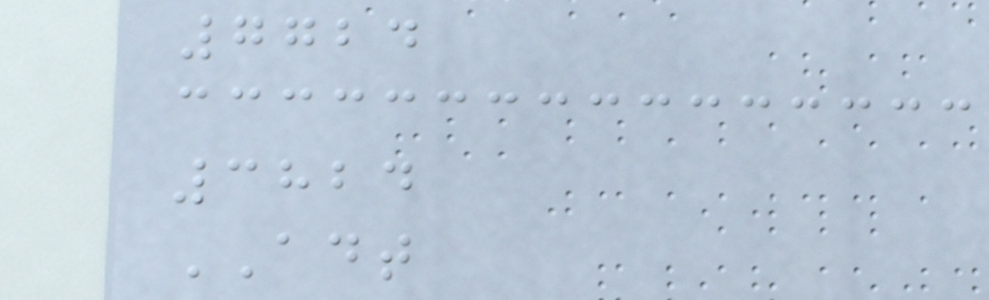7724
3824
ADT
